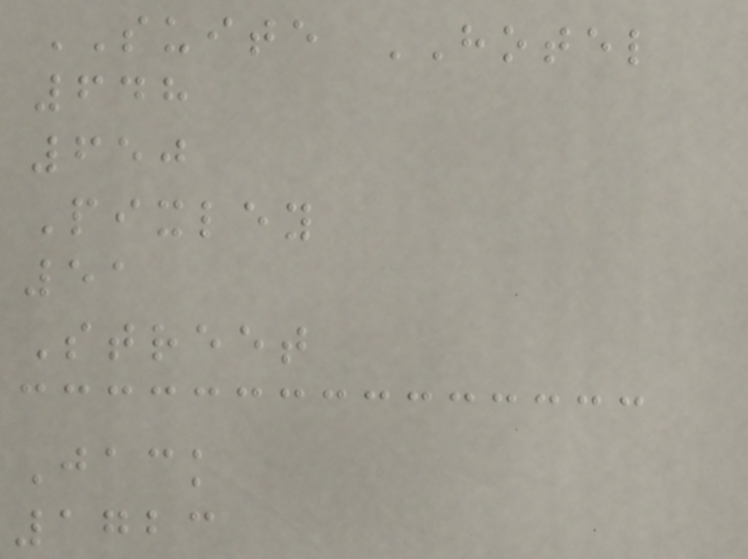SUITE HOTEL
648
650
Pixley
51
Street
Jack
1723
